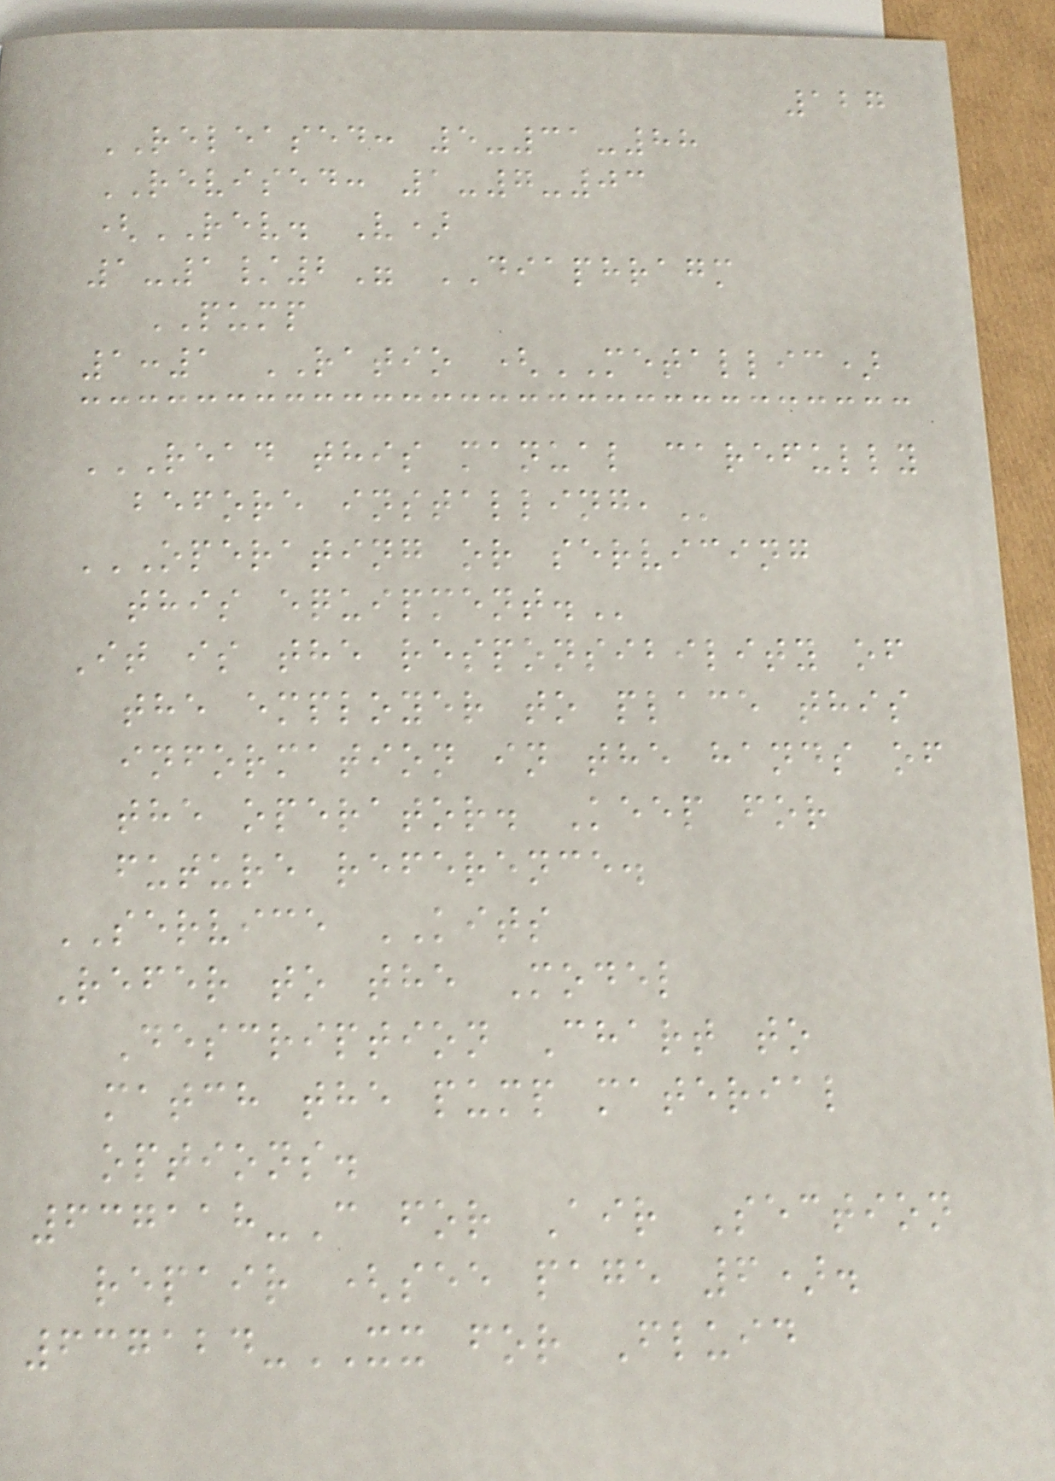127
RELEASED: 5-31-88
REVISED: 1-7-03
(REV. V)
1-1/2" DIAPHRAGM
PUMP
1:1 RATIO (METALLIC)
READ THIS MANUAL CAREFULLY
BEFORE INSTALLING,
OPERATING OR SERVICING
THIS EQUIPMENT.
It is the responsibility of
the employer to place this
information in the hands of
the operator. Keep for
future reference.
SERVICE KITS
Refer to the Model
Description Chart to
match the pump material
options.
637118-C for Air Section
repair (see page 6).
637124-XX for Fluid
